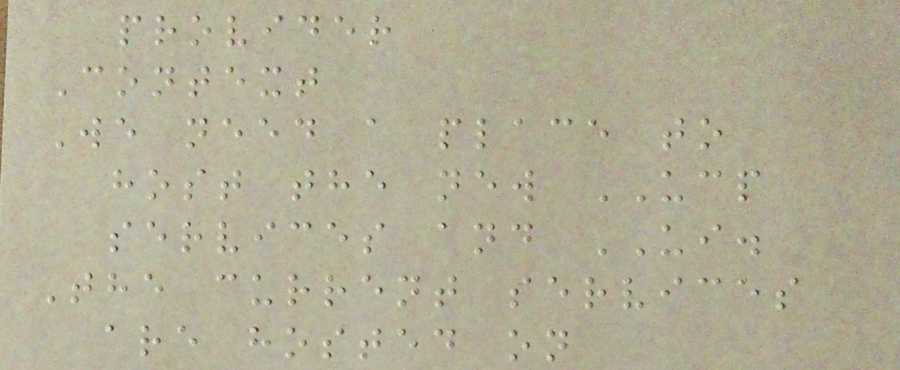provider
Context
We need a place to
host the new UCP
services and UI.
The current services
are hosted on
